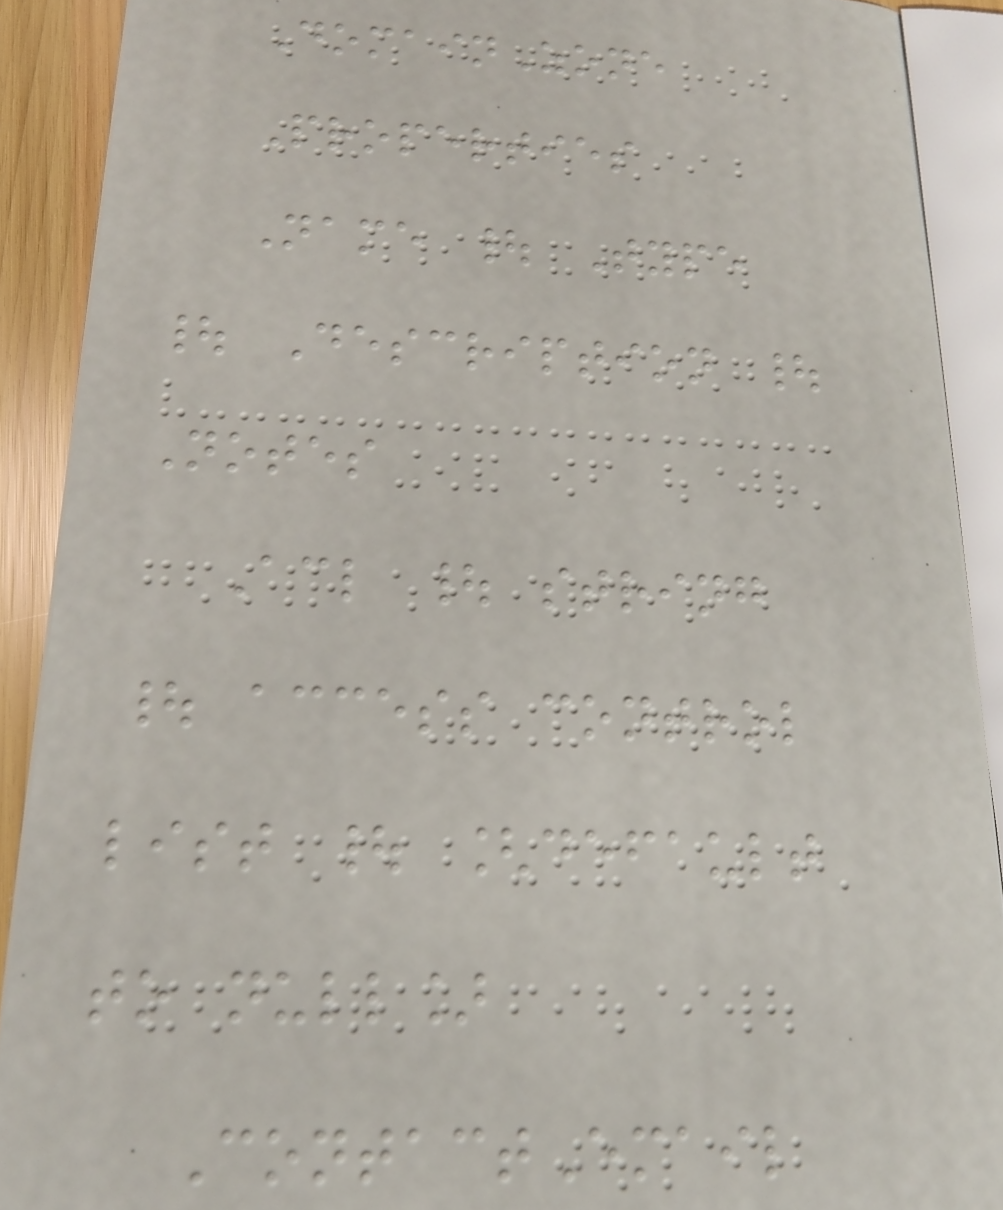DomainZone
Properties
Name | Type
| Description |
Notes
Acl | string
| access control
list | [default
to null]
ContactEmail
